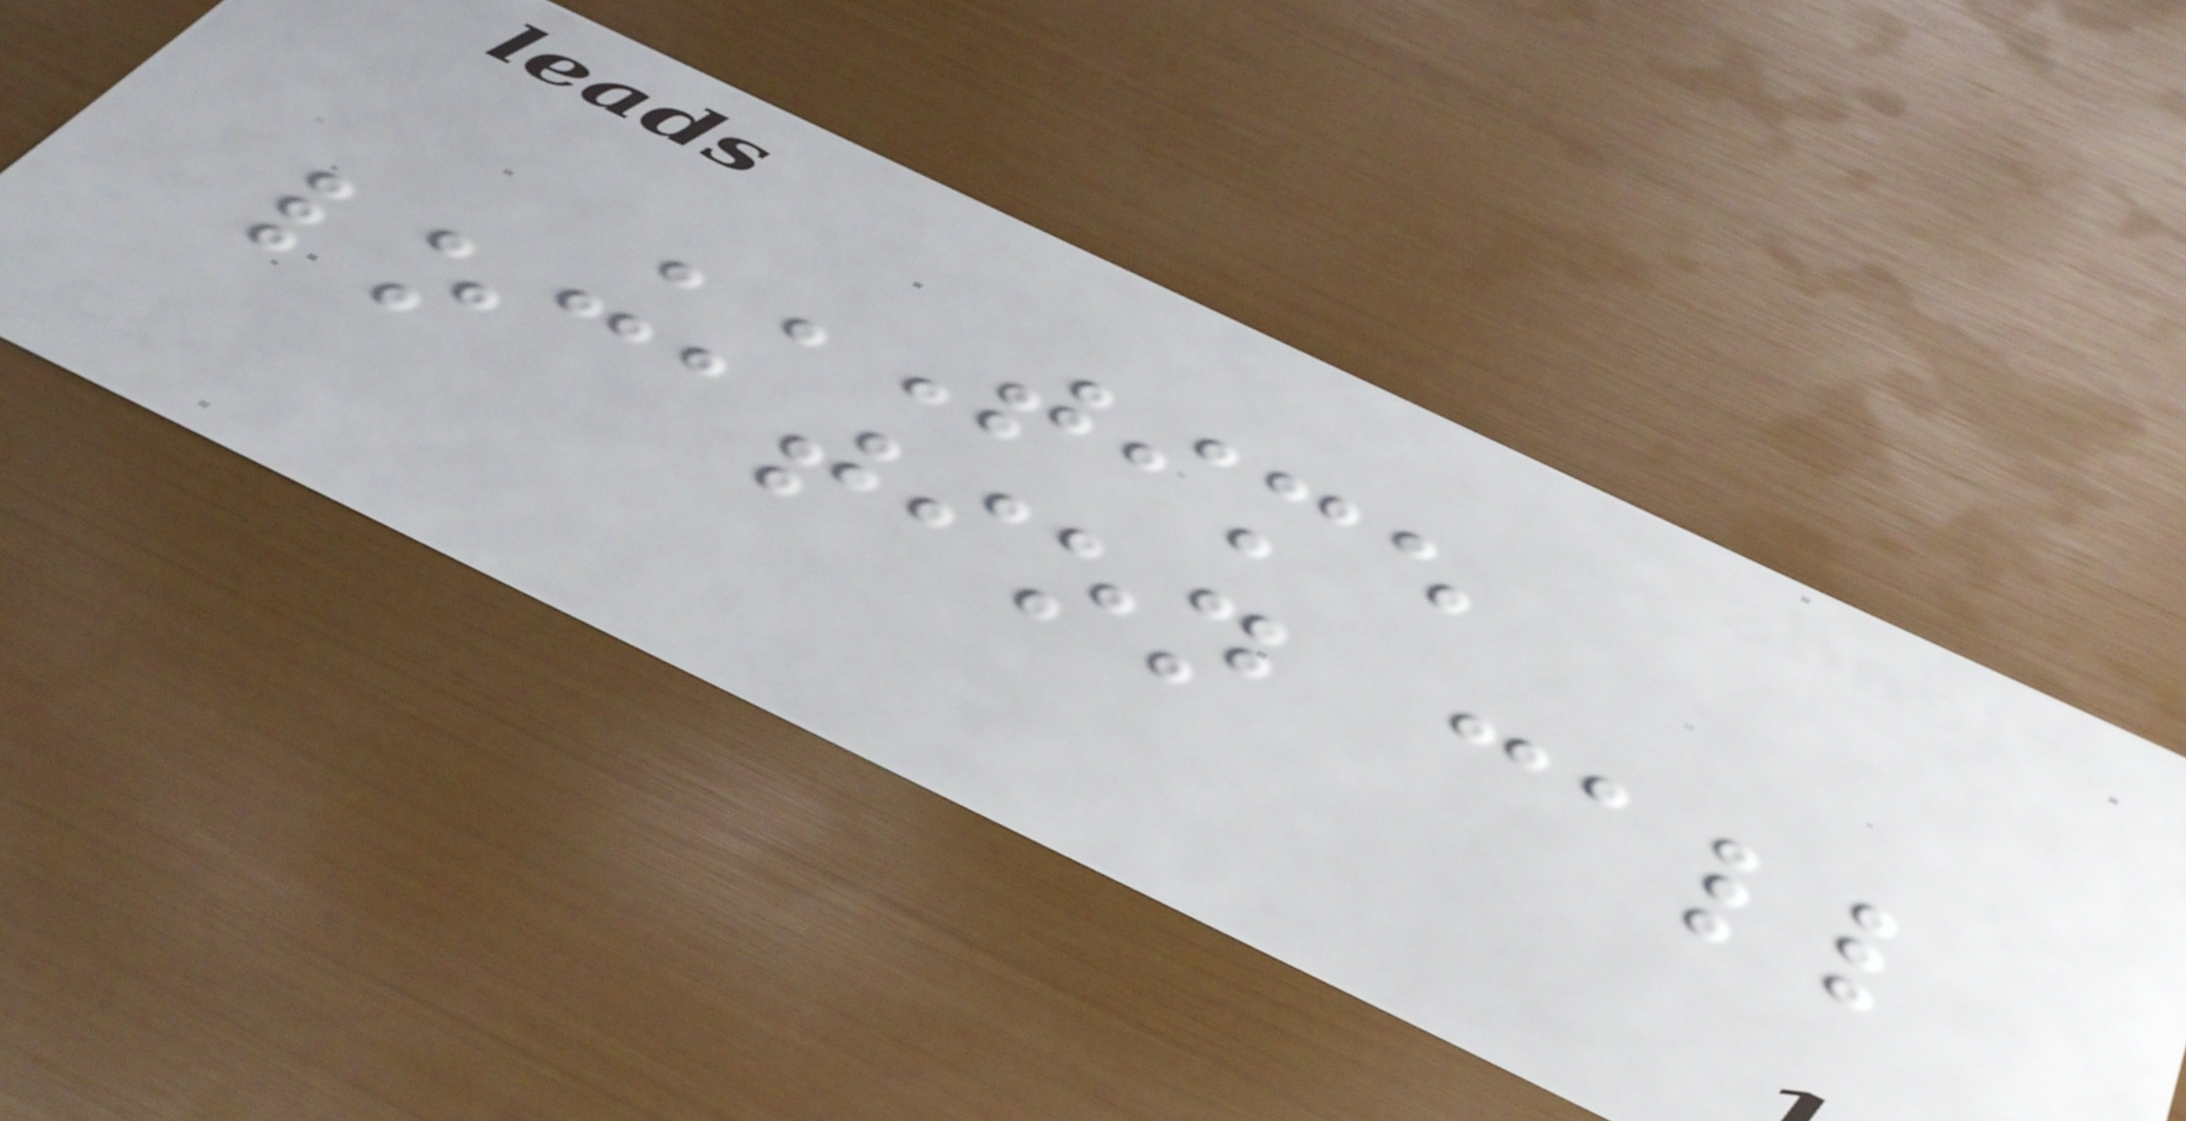TIME
LOCATION CALL
